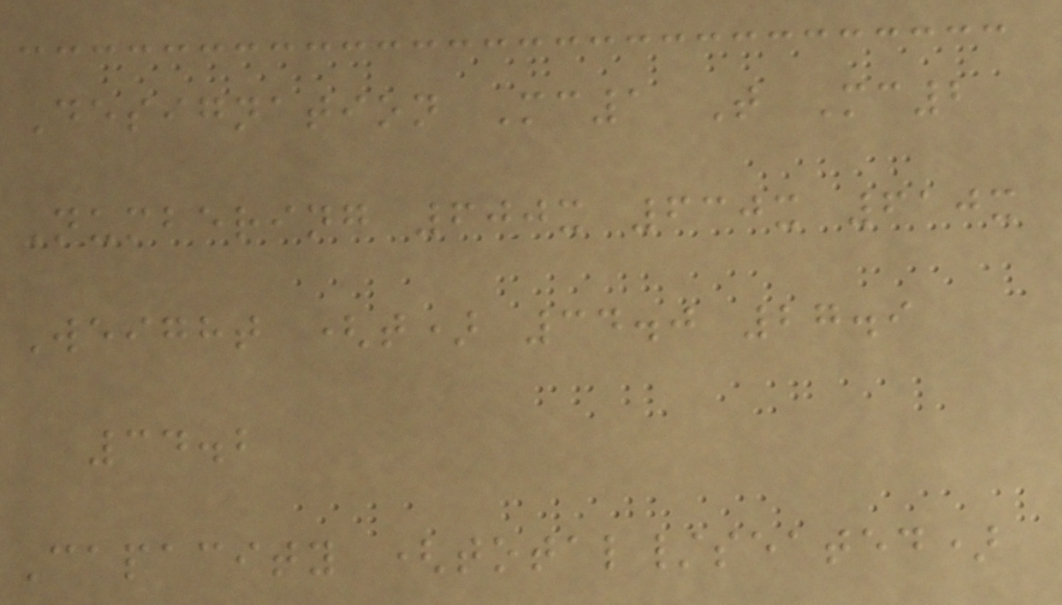Designation Mc1 T Mc2
Numbering 600x 630x 610x
Weight (t) 34.0 27.9
34.2
Capacity (total/seated)
